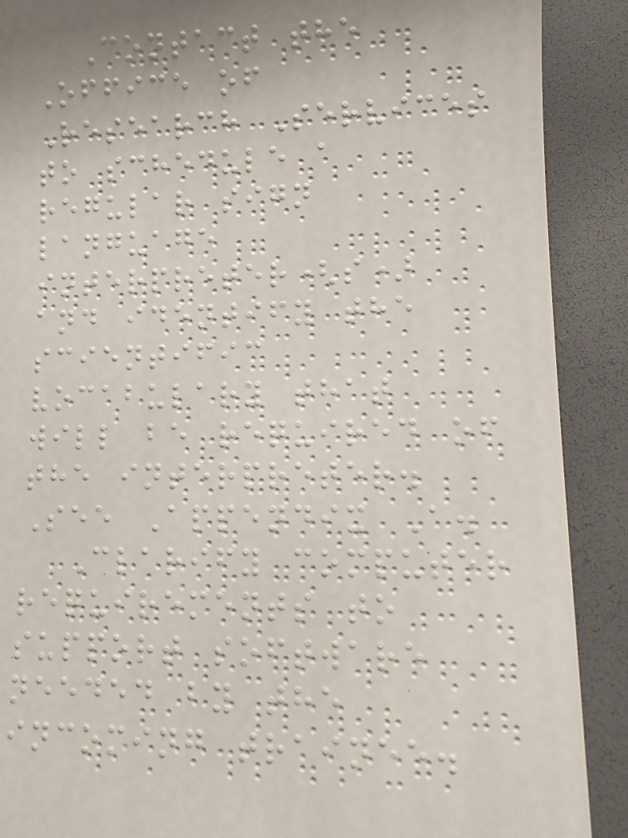Contact the
Office of
Research Services
to schedule a
regular sign
language
interpreter(s)
and identify the
scientific
vocabulary that
will be required of
the interpreter.
See Appendix A.
Clarify computer
requirements to
support software
needed by the
incoming trainee.
